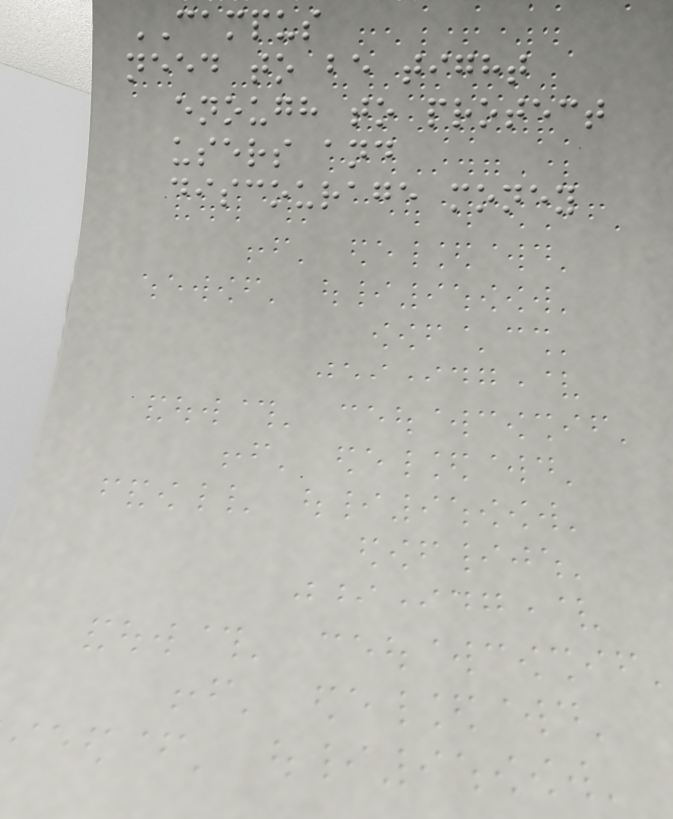CAMPUS
need to be tight
enough to protect
users and
discourage money
